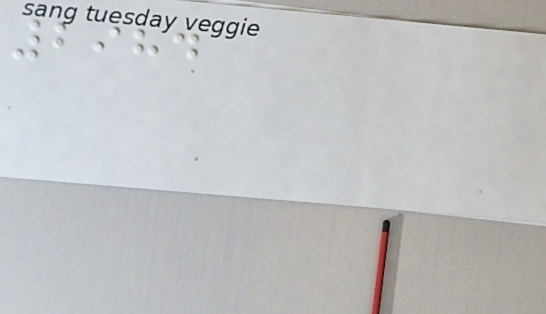2984
